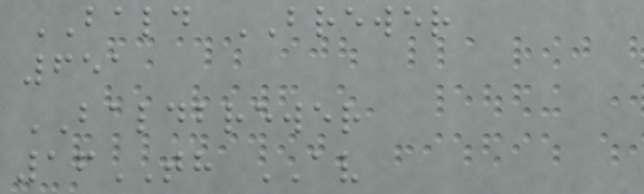BALD BREWER
651
BALDBREWER
16TH AV
